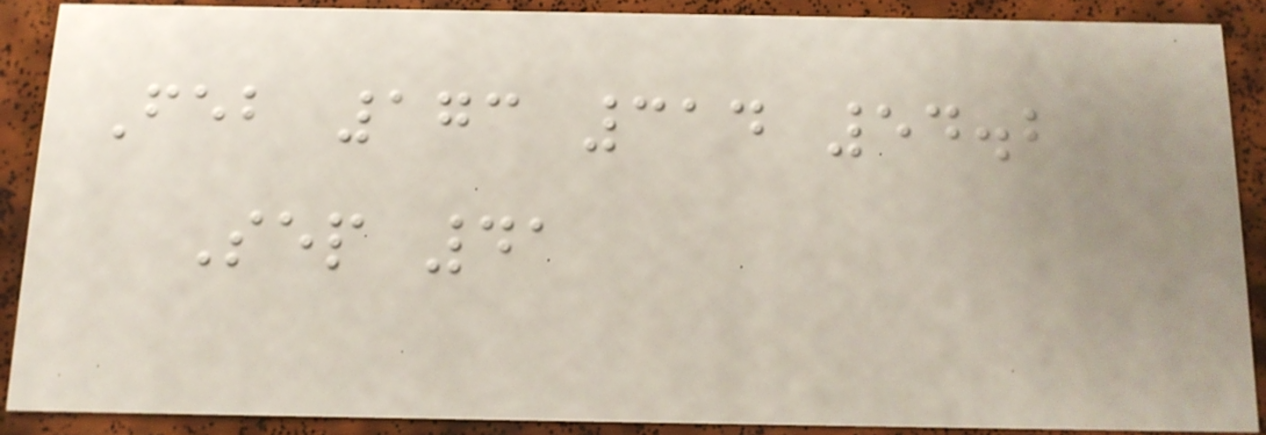Feb 173 314 54.2
Sep 41
